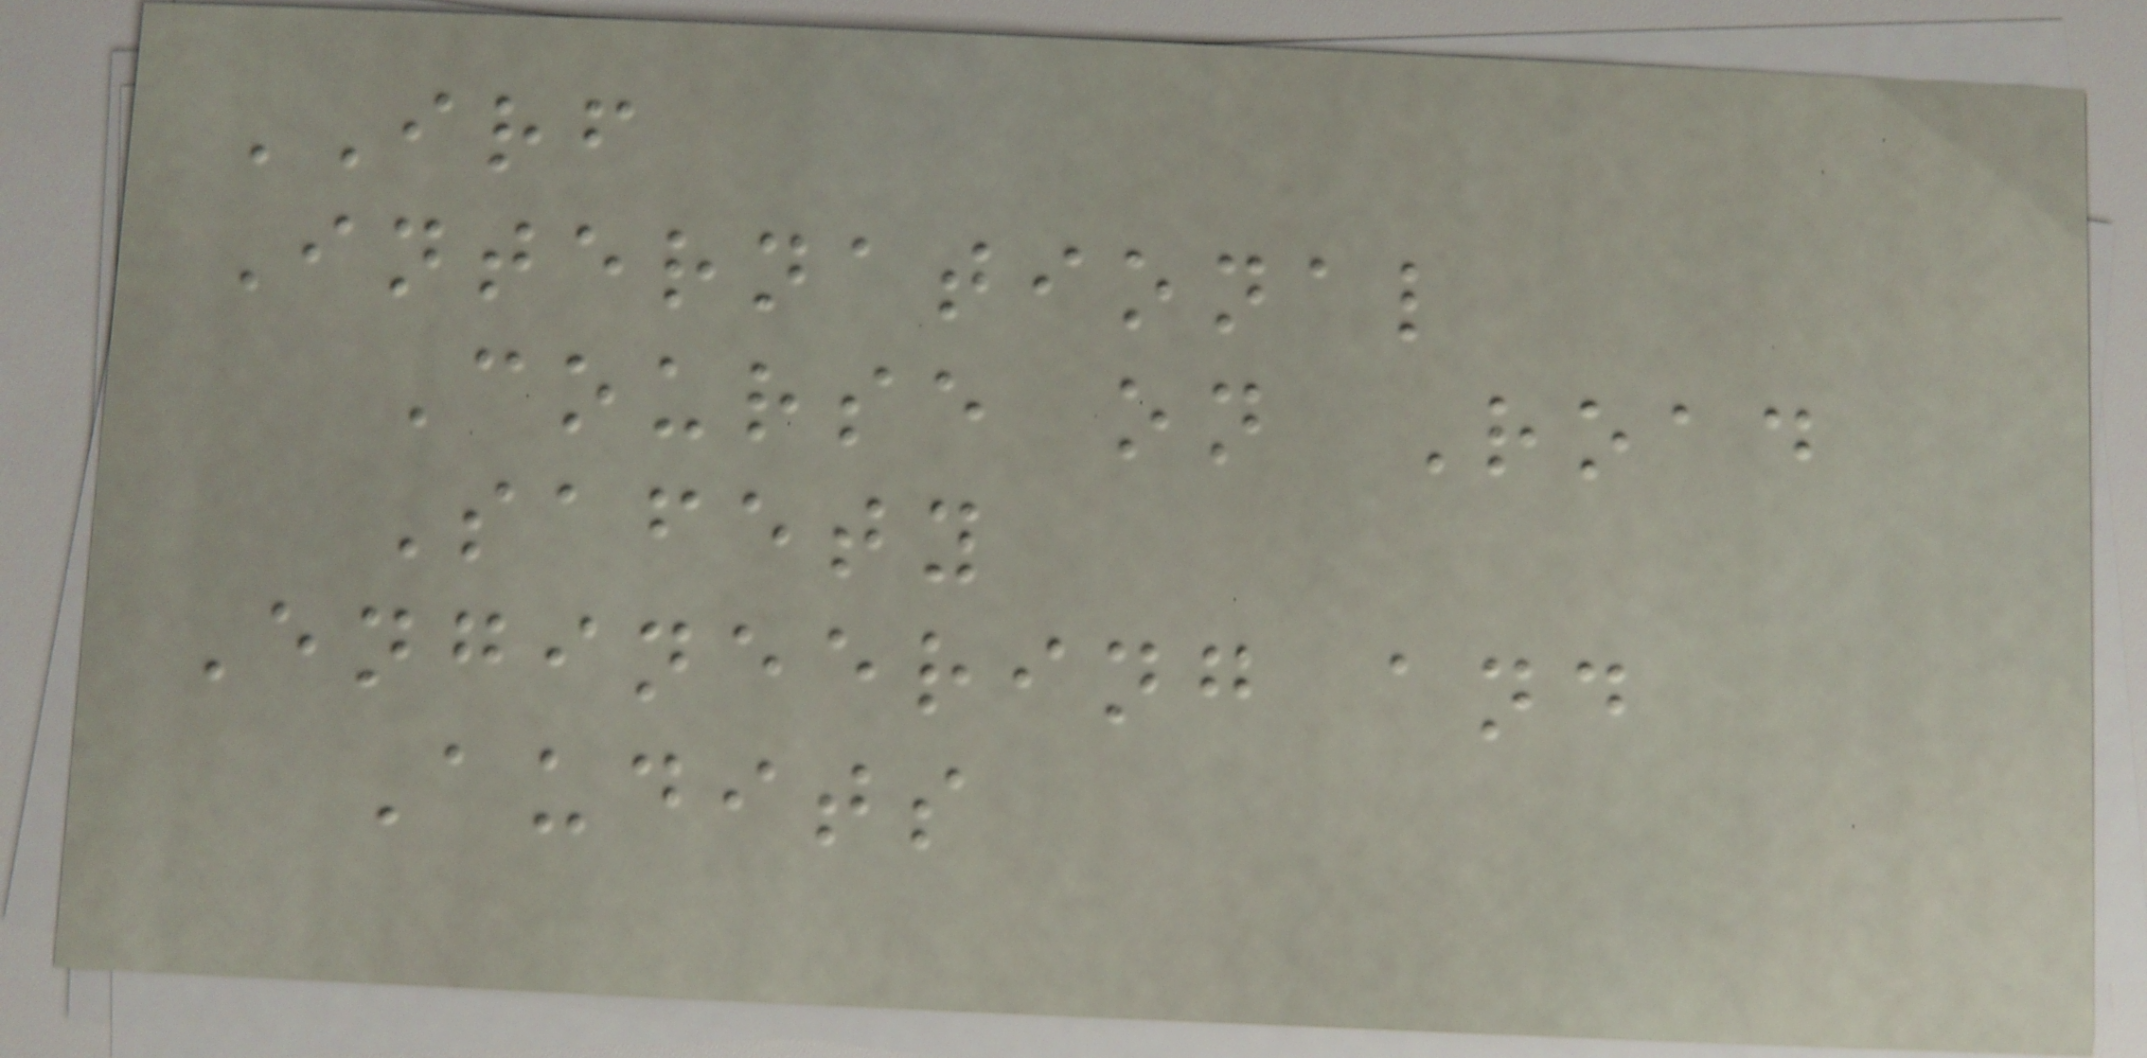IRF
International
Course on Road
Safety
Engineering and
Audits
